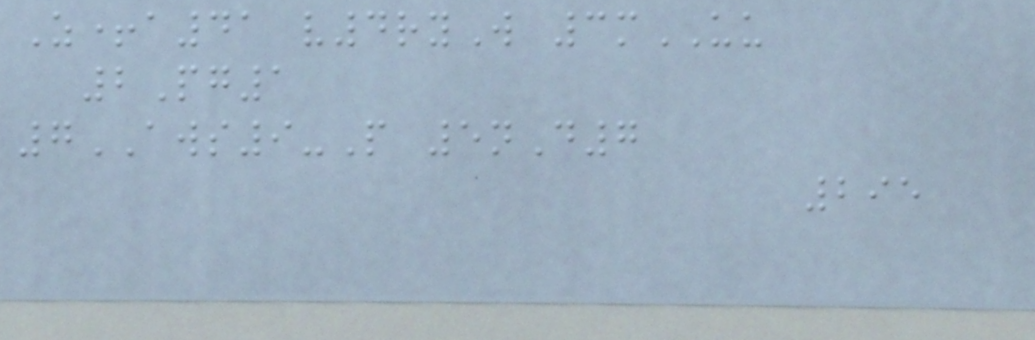Z+a41 v4ryW 3mUU
2Pg1
7AWS9-P 5nD7
295
